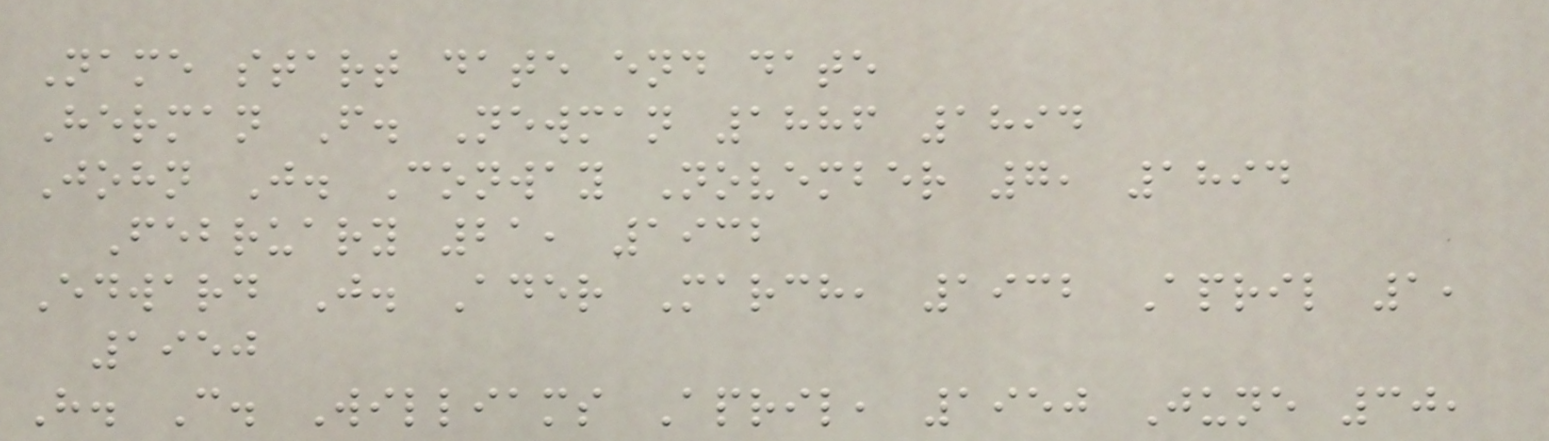Name start date end date
Herman F. Newman 1886 1894
John J. Conway November 7, 1894
February 21, 1932
Edward J. Ader March, 1932 April 1,
1950
H. C. Williams April, 1950 June 30,
